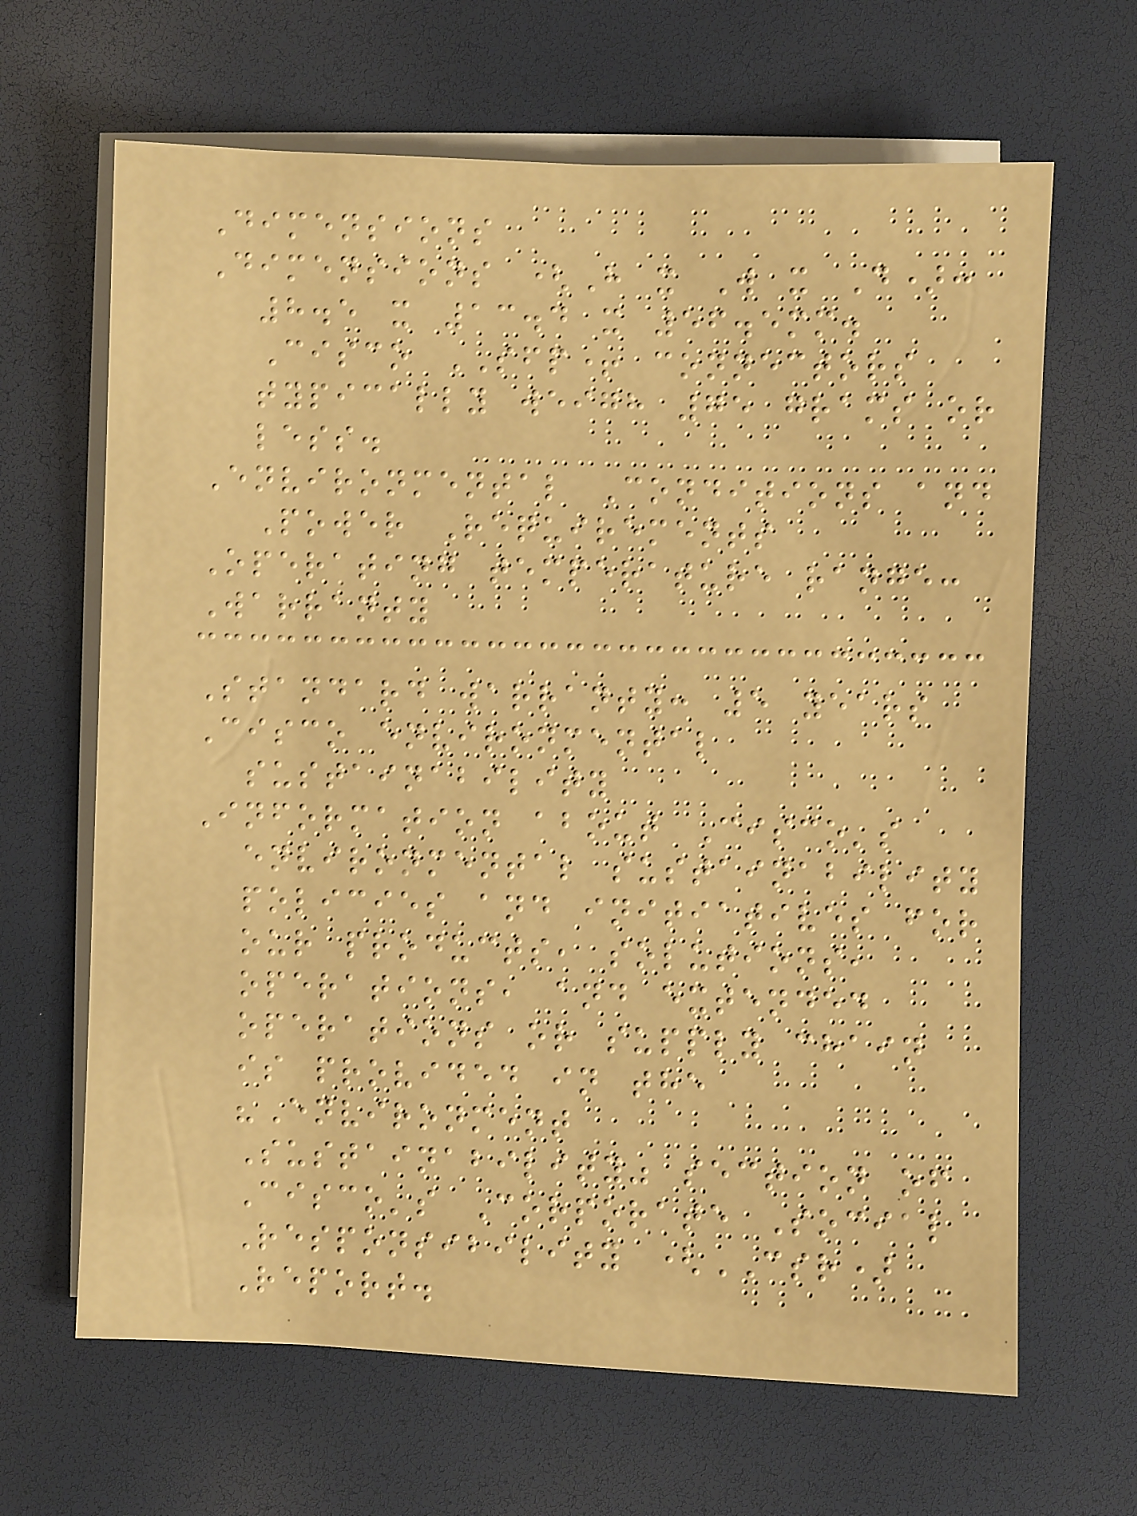Dimensions
Dimensions (H x W x D):
8.5 x 13.4 x 56.5mm.
Cisco SFP+ connectors
typically weigh 75 grams or
less.
Environmental Conditions and
Power Requirements
Operating temperature range:
Warranty
Standard warranty: 5 years
Cisco environmental
sustainability
Information about Cisco's
environmental sustainability
policies and initiatives for
our products, solutions,
operations, and extended
operations or supply chain
is provided in the
"Environment
Sustainability" section of
Cisco's Corporate Social
Responsibility (CSR)
Report.
